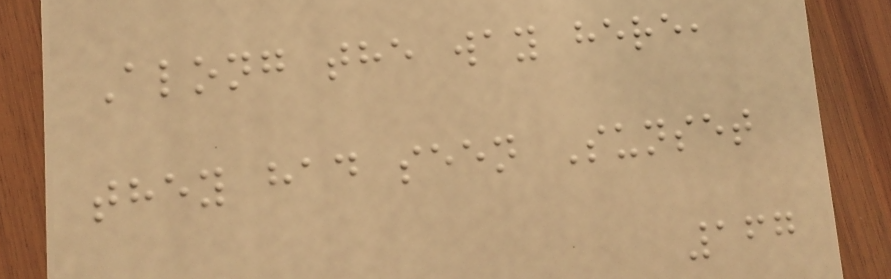Along the way here,
they had seen Sunset
167
